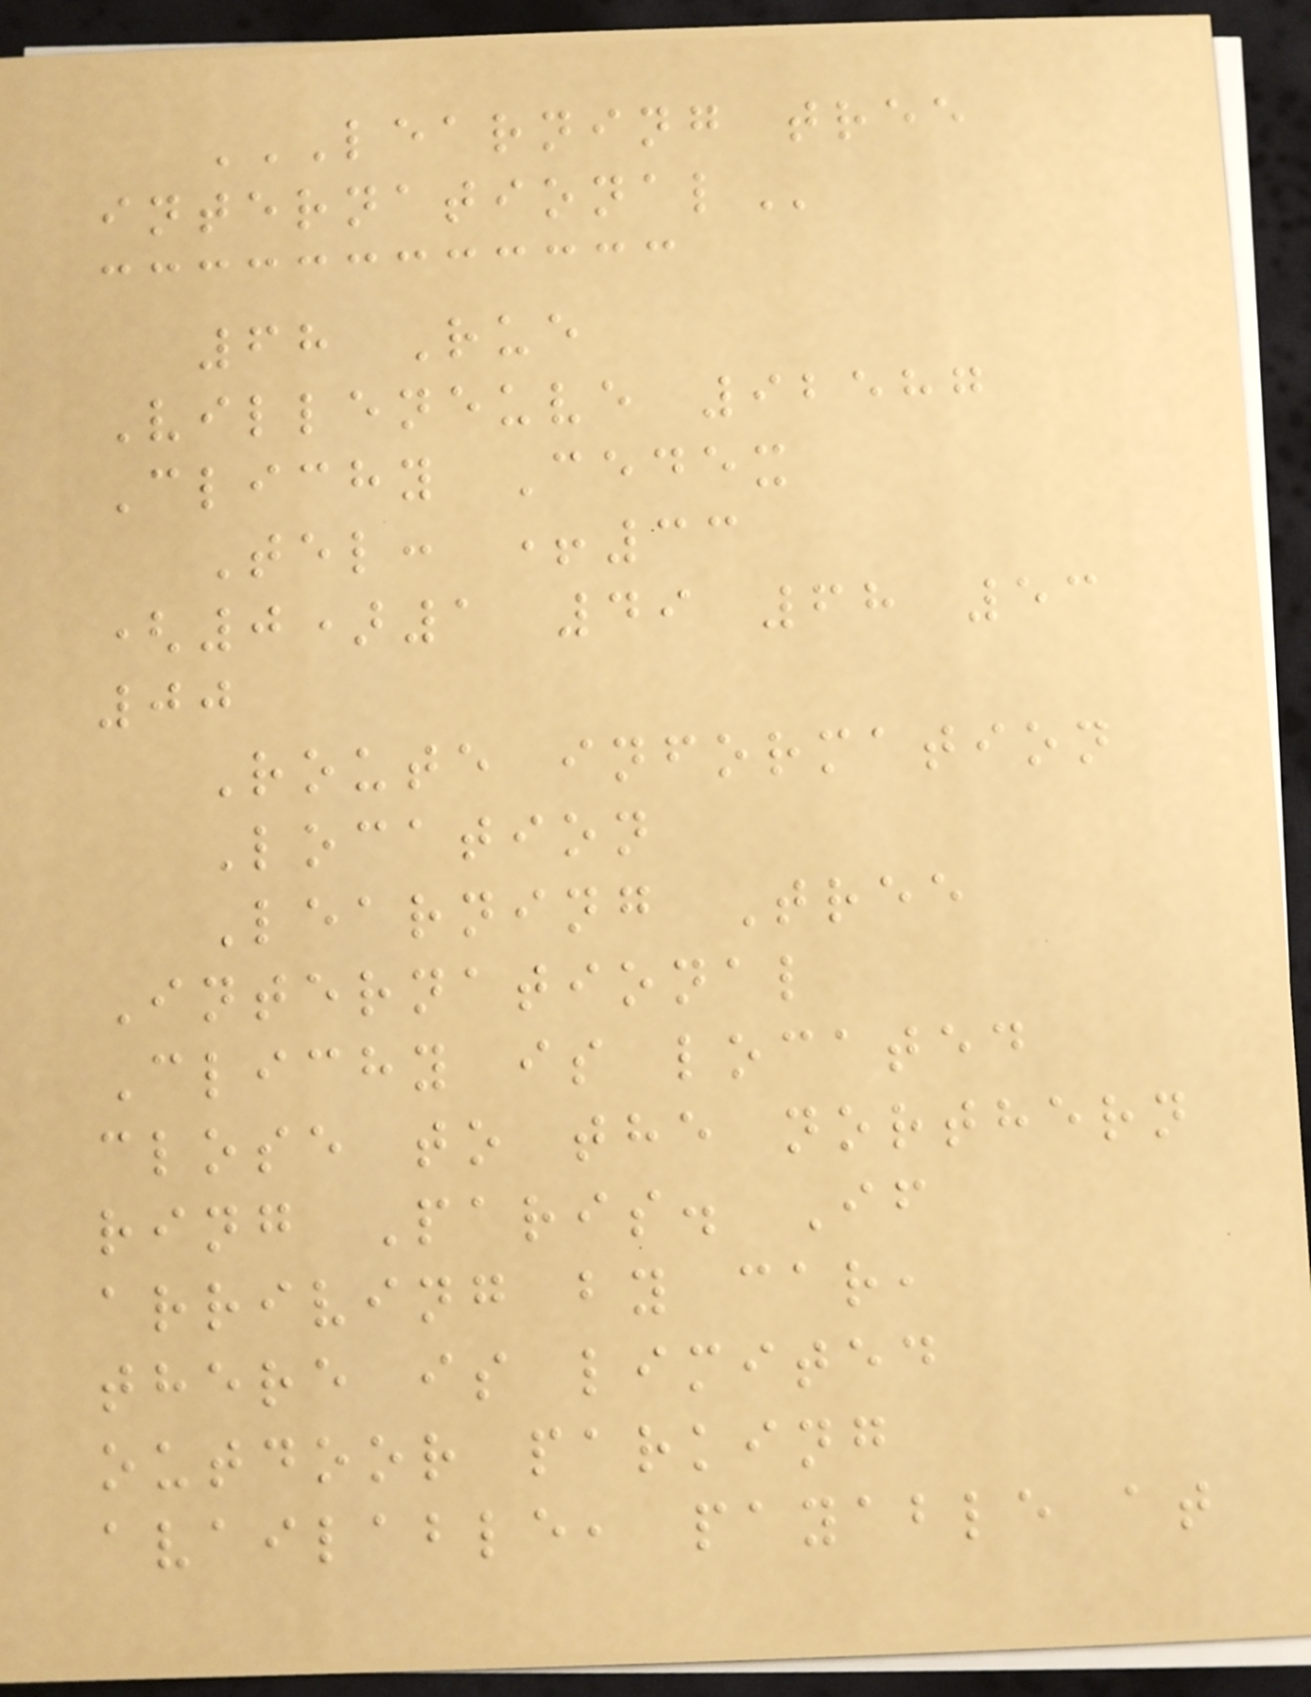LEARNING TREE
INTERNATIONAL
68 Rue
Villeneuve 92587
Clichy Cedex
Tel: +33
(0)1 49 68 53
00
Route information
Location
Learning Tree
International
Clichy is located
close to the northern
ring Paris. If
arriving by car,
there is limited
outdoor parking
available, payable at
